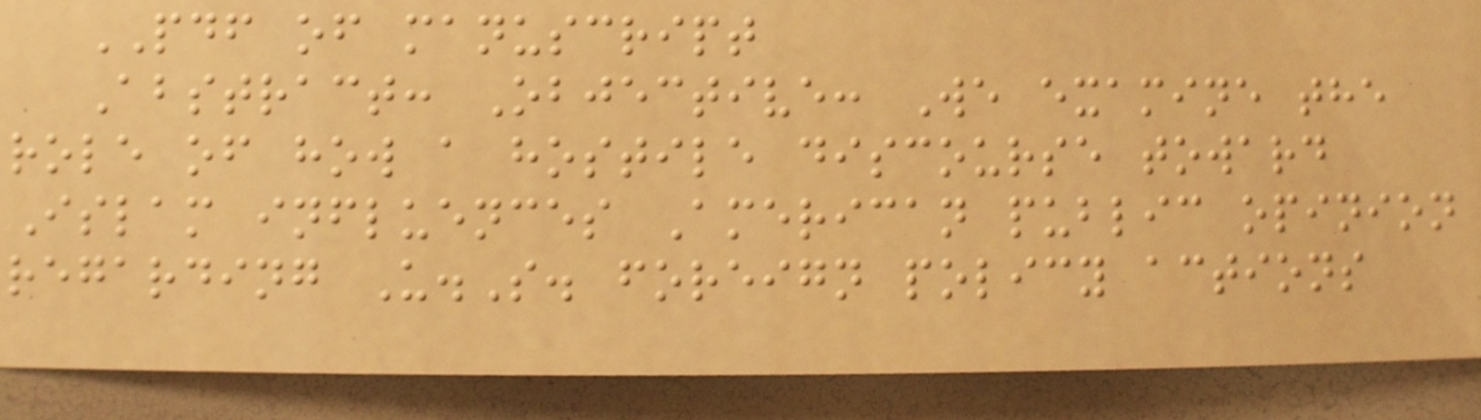PDF of manuscript
Abstract: Objective: We examine the
role of how a hostile discourse toward
Islam influences American public opinion
regarding U.S. foreign policy actions
